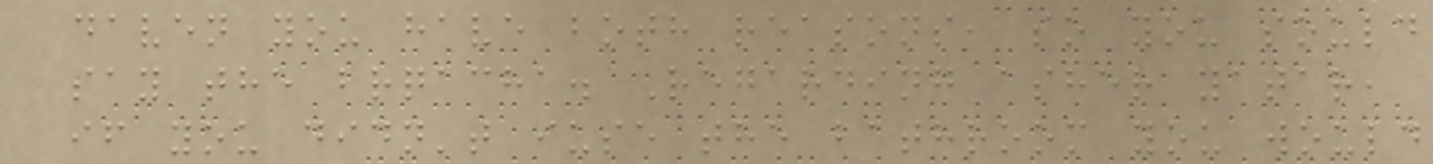daven you have both reasons, so you sould
say the brqacha. Regarding asher yatar,
if you didn't iuse the bathroom you would
